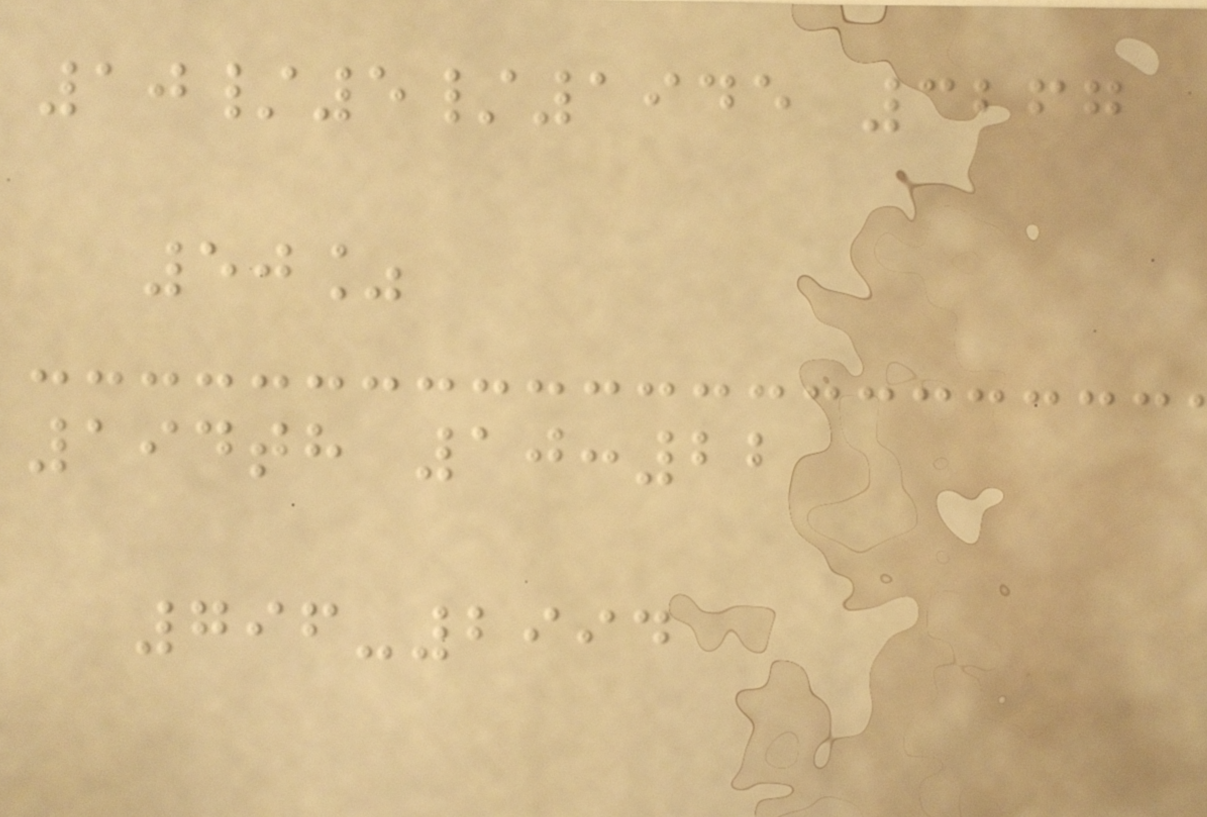10/5/1945 3267
50%
194th 10:22
796-2994
